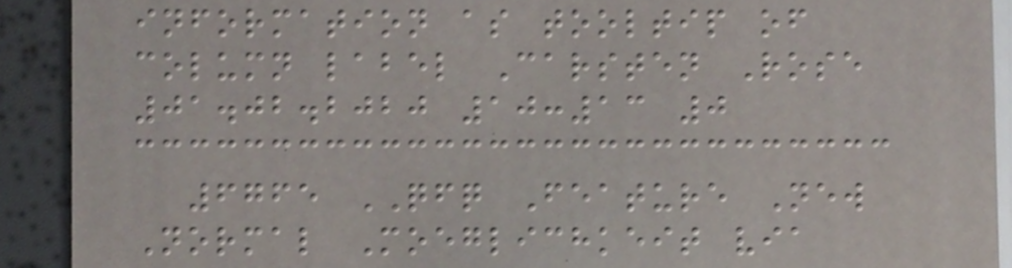information as tooltip of
column label Carsten Rose
01.02.2020 10:13 0
6765 QFQ Feature New
Normal Moeglichkeit via
